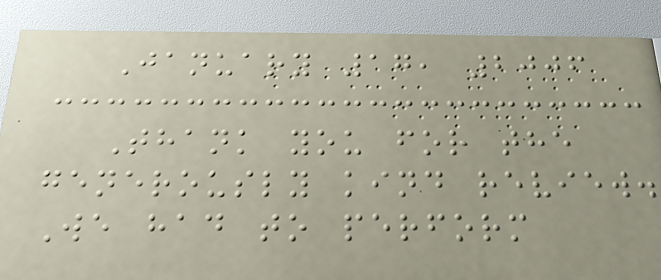January 17, 2006
Thank you for the
generously kind review.
We had to perform
